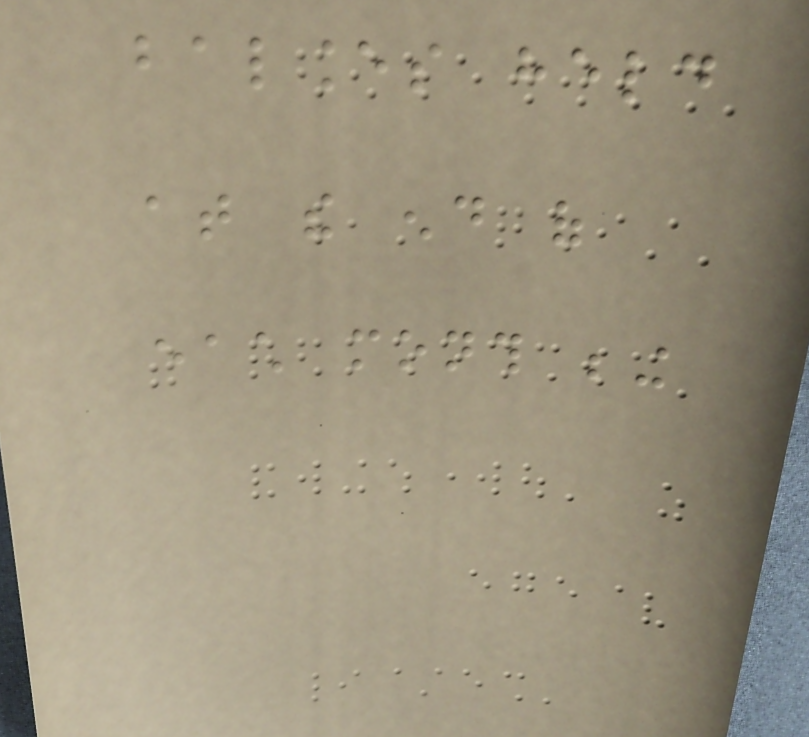balances held
at the end of
each month being
